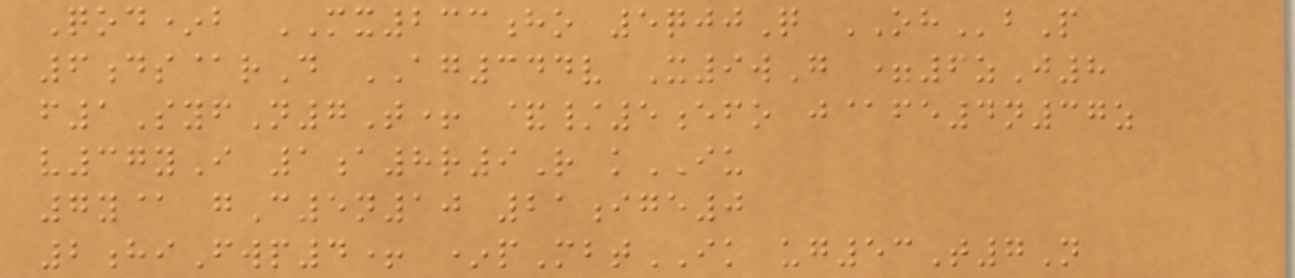Qod*b MX233ho 5qjjQ OHbP
6ds@rD AG344v X9wG =6zJ8
f1SyfN7T+ &/5efo j@fe4n37z
v37yI 1a8r9R kIU
7y@ gC5n10 21ige0
2hiFwp4+ *pMbtIK ug53T7N
